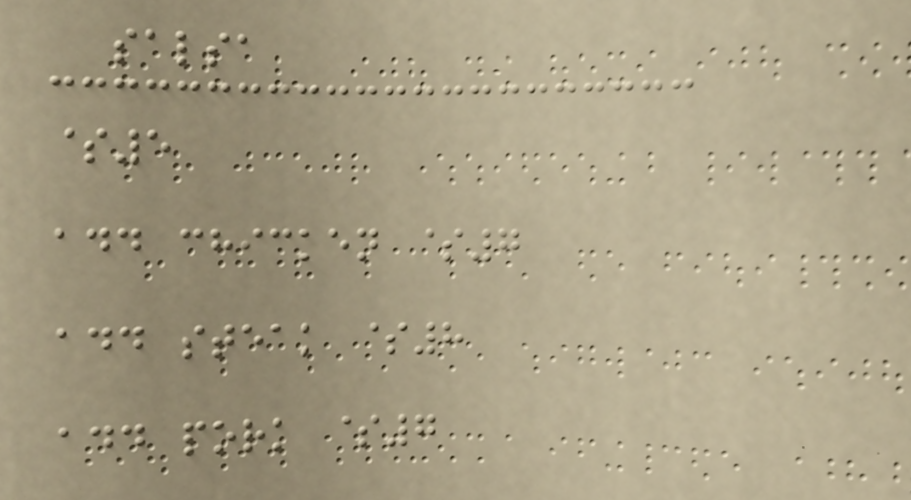salsa
$5
add chicken $7
add steak $8
add pork $7
